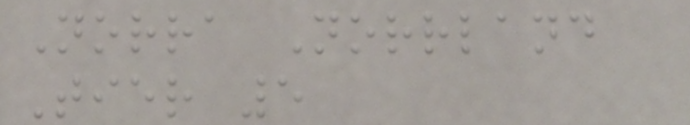Norra Norrland
Tier 5
